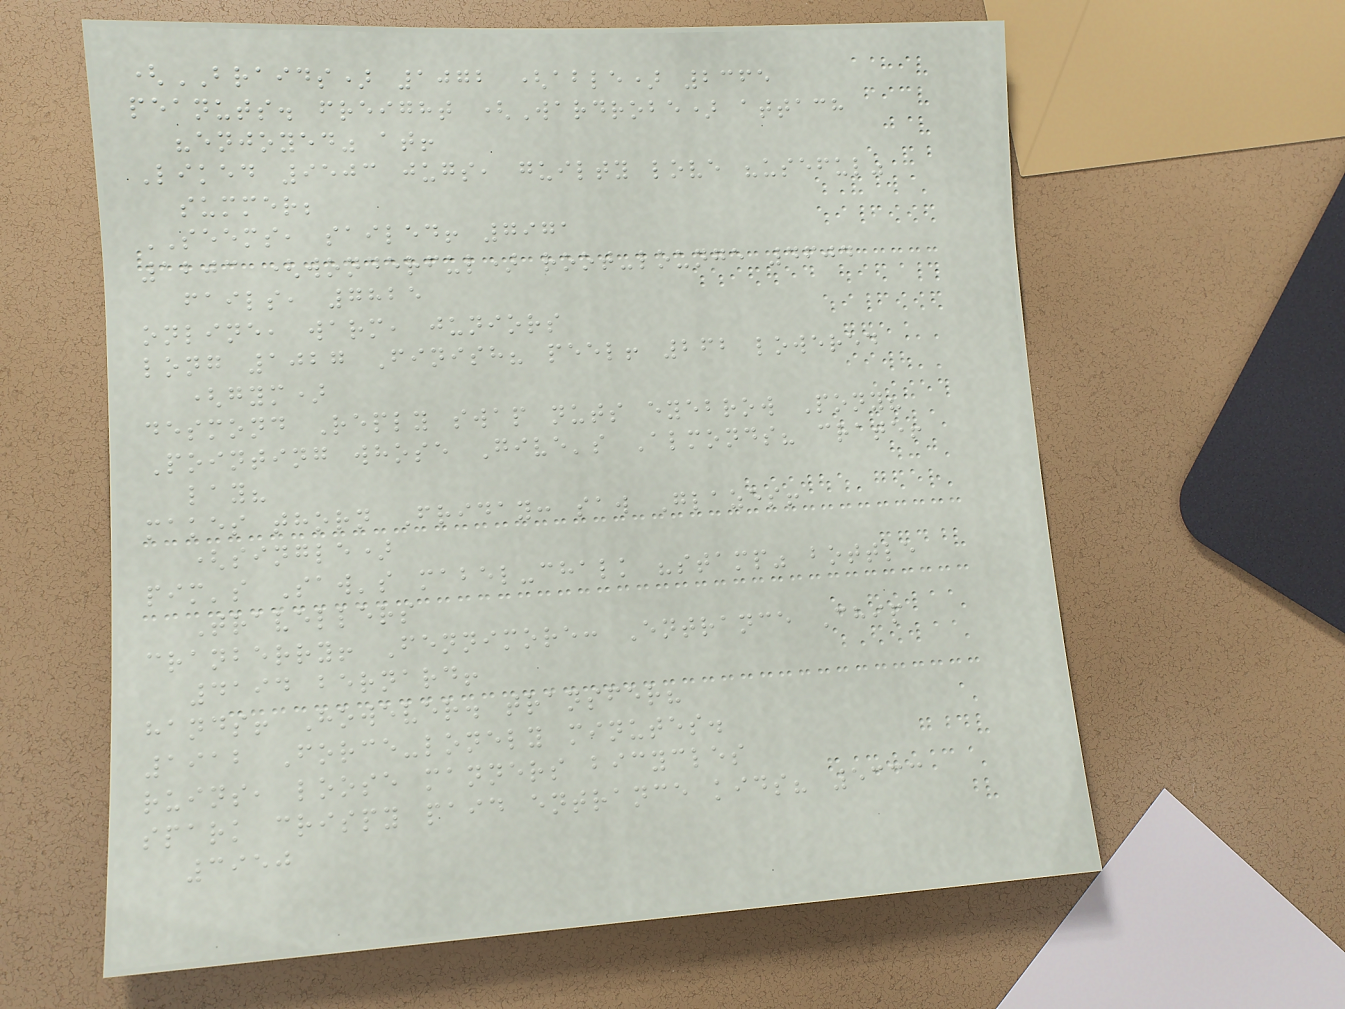(BRAIDS) 1072 (able) 2365
peanuts. freight (Wardrobe) attach
"enjoyed" at!
Liked 9503 jugs, guilty love "useful"
summer;
SEEMS, sailed! 7971
1203 (wonderful) root-lounge 4604
fails, 7825
online, warm, juniors
long 1027 Finish? peel! 262 lowered
(gym)
desmond Reply swap nuts eyebrow Pony?
Pointing whose Give's Almonds? crate!
lay?
makes thorn Friday: saw Glazes!
(single)
pim's Saw's mabel-chalk "stamp" bottle
Travellers
cranberry! Fennimore: Entrance Chip
4194 bernard!
hands! However. transfer?
1912 Force-lonely minutes.
ruins, loose manners bicycles
spark crispy paid entrance kids? 5333
3950
